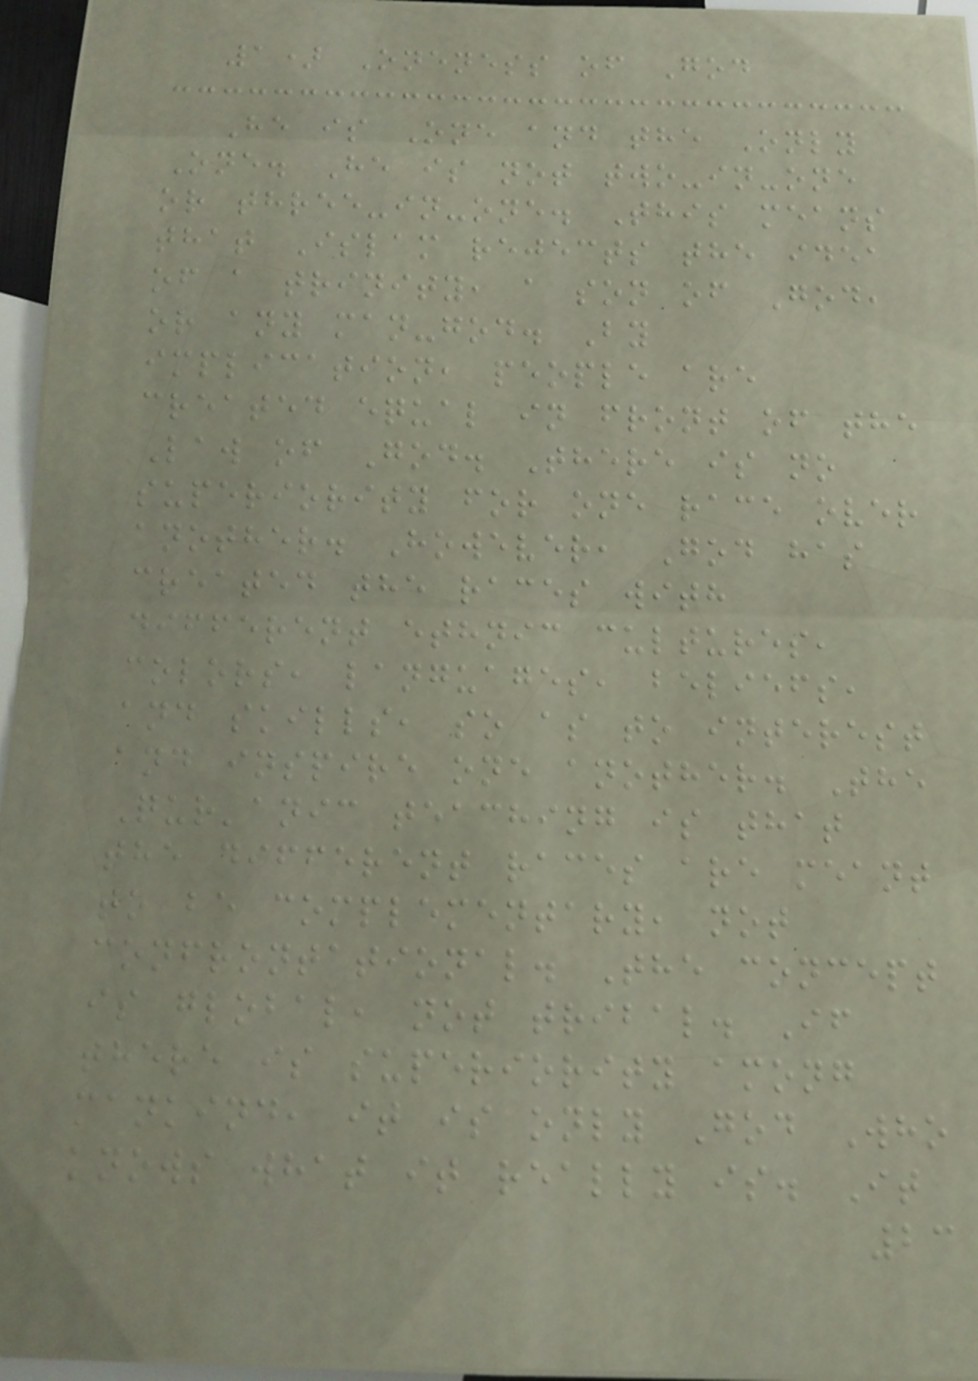1) Oneness of God
He is One and the Only
One. He is not two-in-one
or three-in-one. This means
that Islam rejects the idea
of a trinity, a son of God,
or any man-god. By
implication, people are
created equal in front of the
Law of God. There is no
superiority for one race over
another. However, God has
created the races with
different ethnic cultures,
colors, languages, beliefs,
and skills, so as to interest
and inspire one another. The
Qur'anic teaching is that
the different races are meant
to be complementary, not
confrontational. The concept
is global, not tribal. If
there is superiority among
mankind, it is only God Who
knows what it really is. It
23
